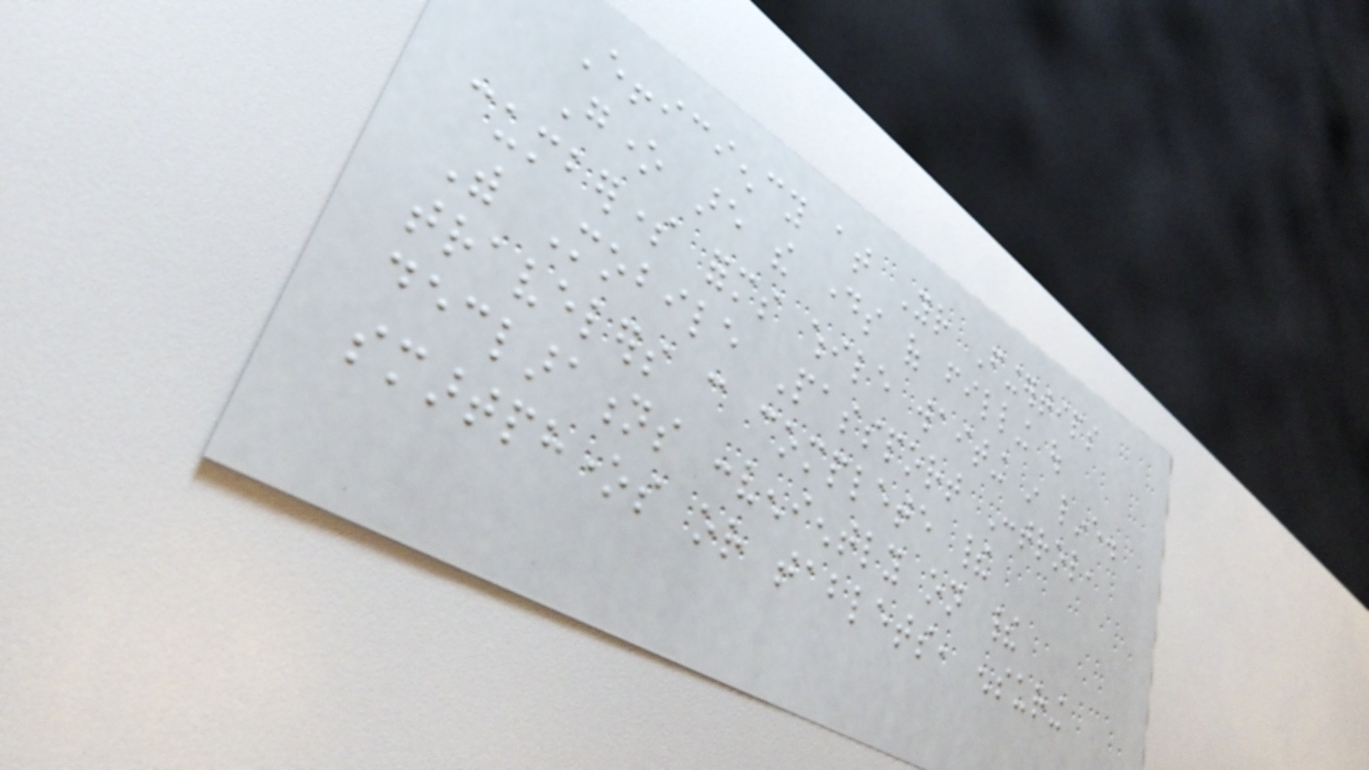Efficiency at Your Fingertips
Gone are the days of filling out
cumbersome forms while waiting in line.
With Mobile Passport Control,
travelers can complete their
declarations conveniently on their
smartphones or tablets, ensuring
